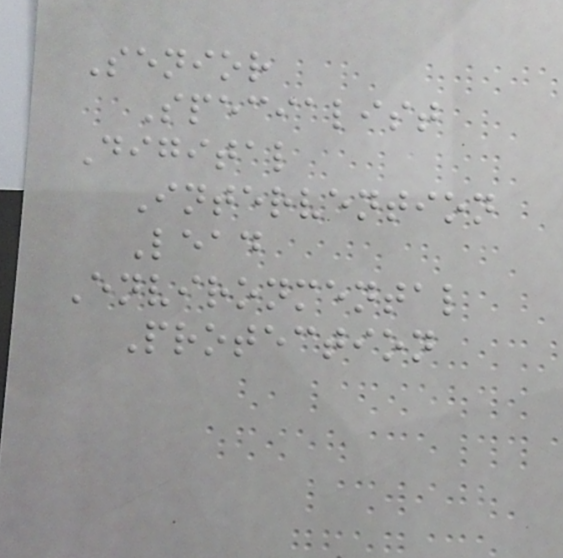Senior
Specialist
Digital
Intervention
Lead
Environmental
Protection
